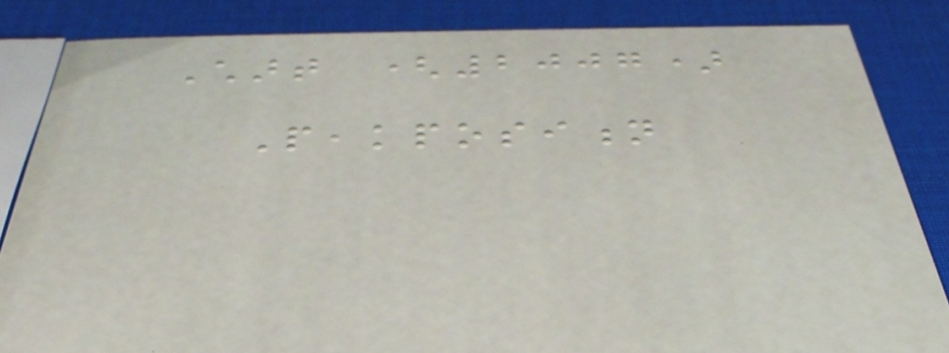Chart (2007)
Peakposition
